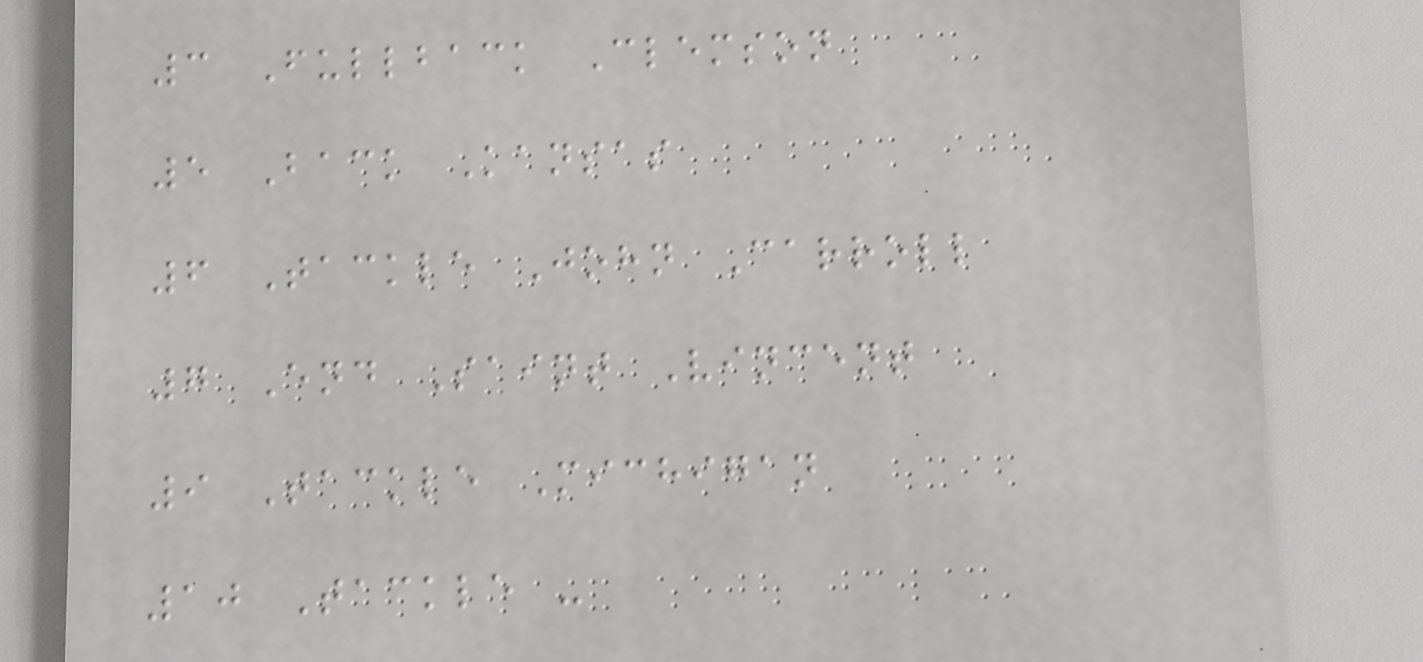3 Fullback Clemson
5 Back Kansas
6 Tackle John Carroll
7 End Saint Vincent
9 Tackle Michigan
10 Tackle -
